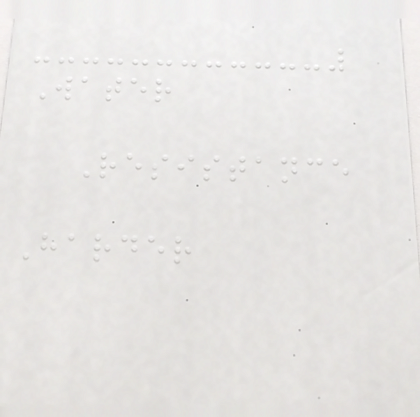Water
Resistance
Harder
